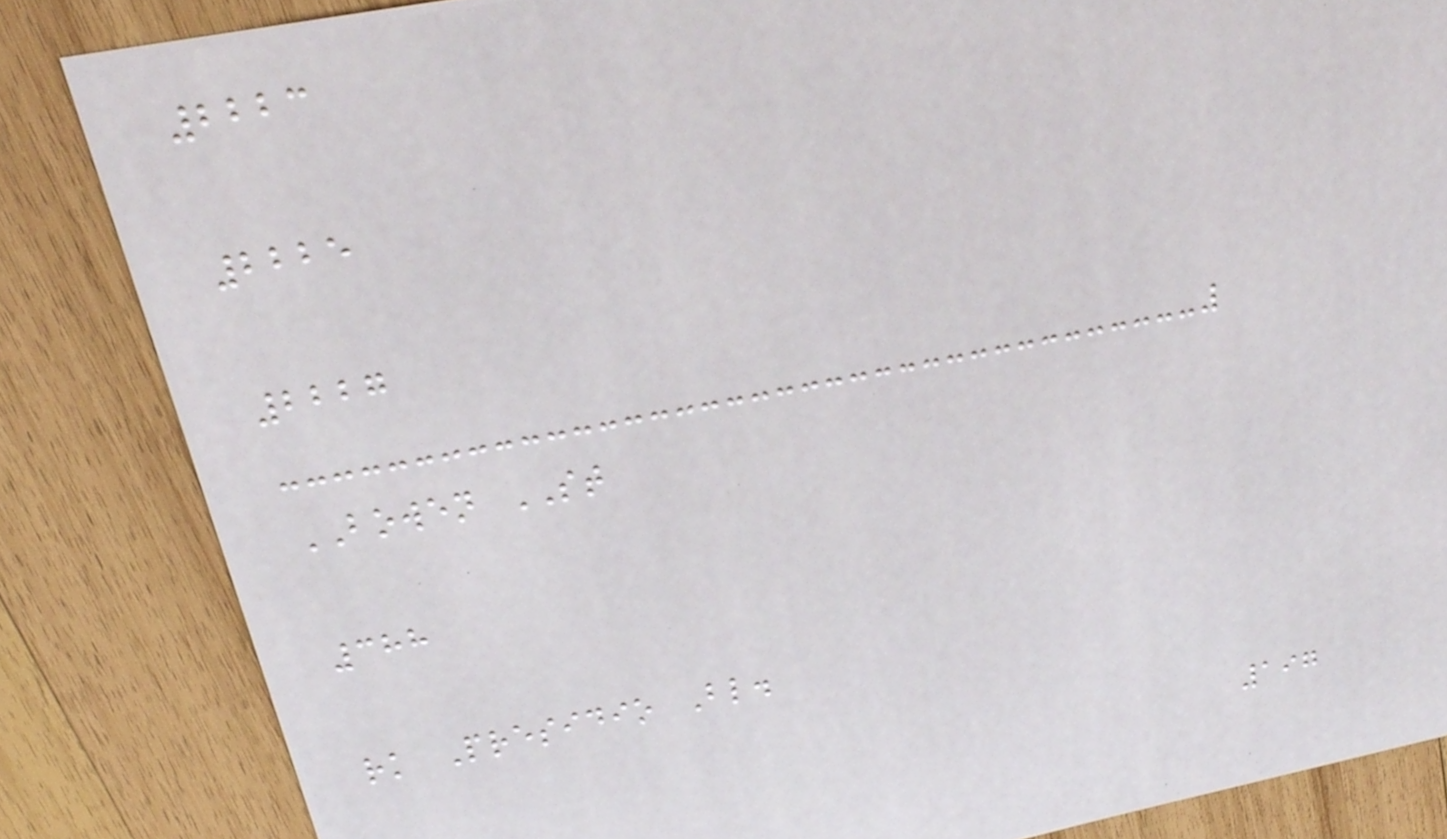2223
2225
2227
BOWEN ST
388
rk Presidio Bl.
197
